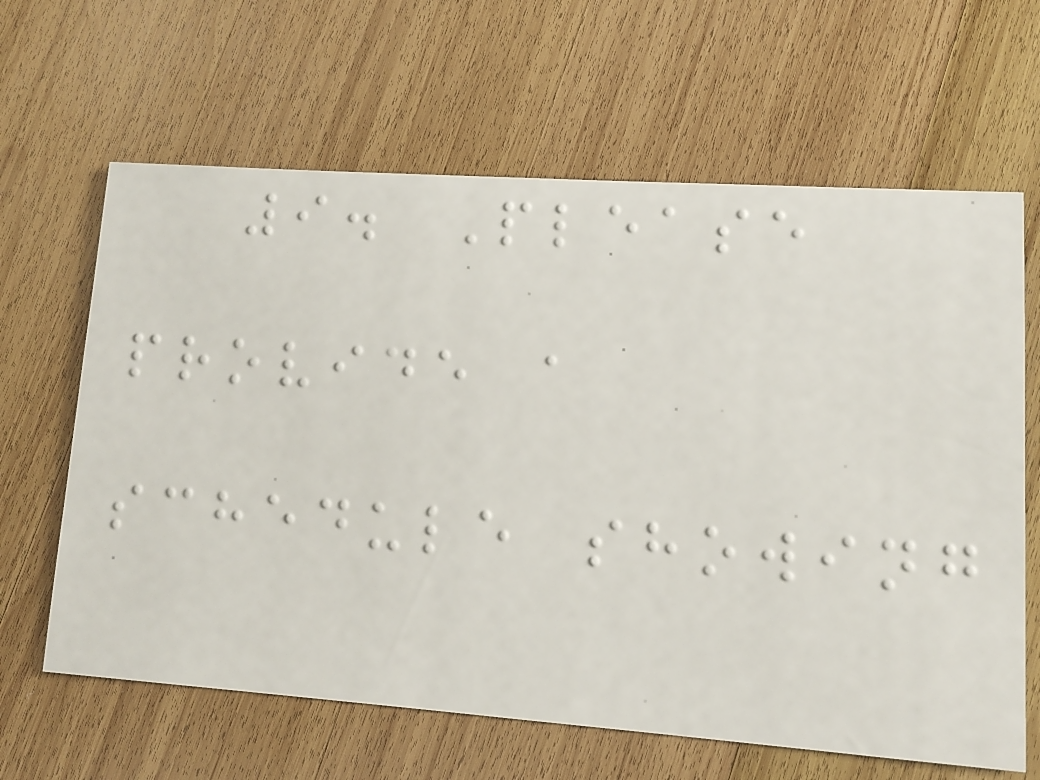9. Please
provide a
schedule showing
